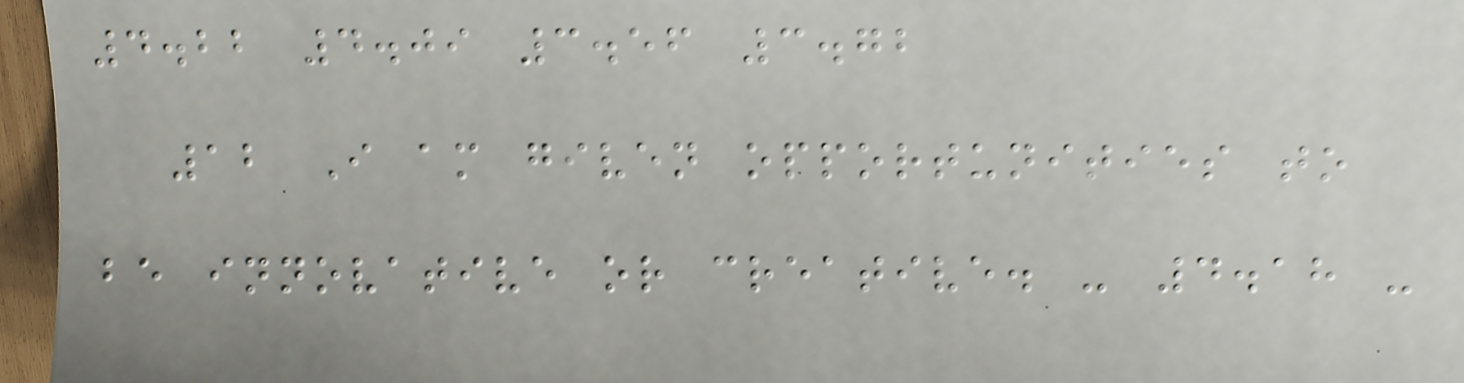4.22 4.09 3.56 3.72
12 I am given opportunities to
be innovative or creative. - 4.18 -
